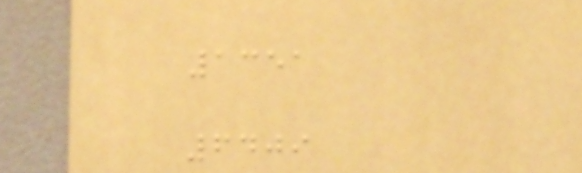1351
6409
